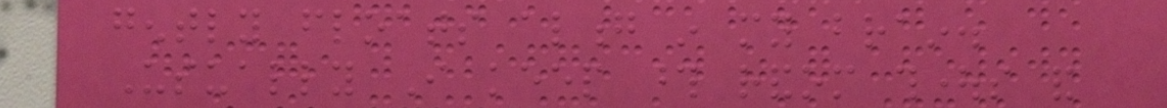gently floats along in my brain.
Usually I keep those random thoughts and
